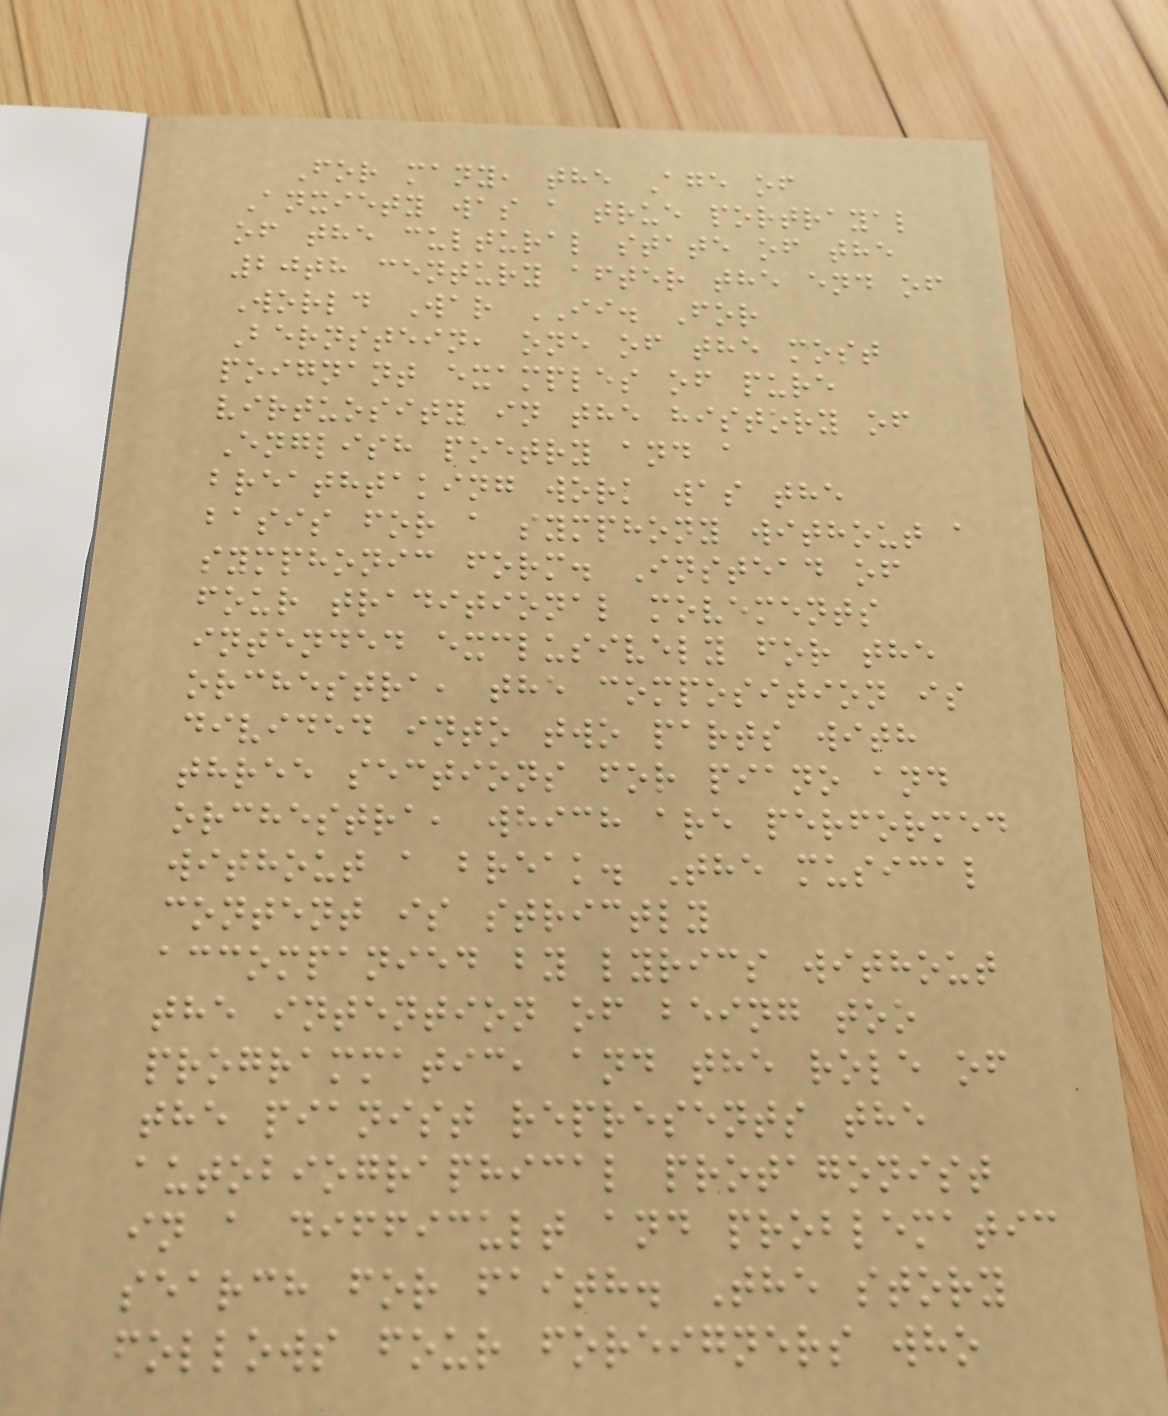For many, the Age of
Anxiety was a true portrayal
of the cultural state of the
20th century after the end of
World War II. For
Bernstein, one of the most
poignant examples of pure
virtuosity in the history of
English poetry and a
breathtaking work was the
basis for a symphony without a
symphonic form. Instead of
four traditional movements
intended exclusively for the
orchestra, the composition is
divided into two parts with
three sections for piano and
orchestra, which are performed
without a break. The musical
content is strictly
accompanied by lyrics without
the intention of being too
programmatic, and the role of
the pianist represents the
autobiographical protagonist
in a difficult and problematic
search for faith. The story
follows four foreigners who
